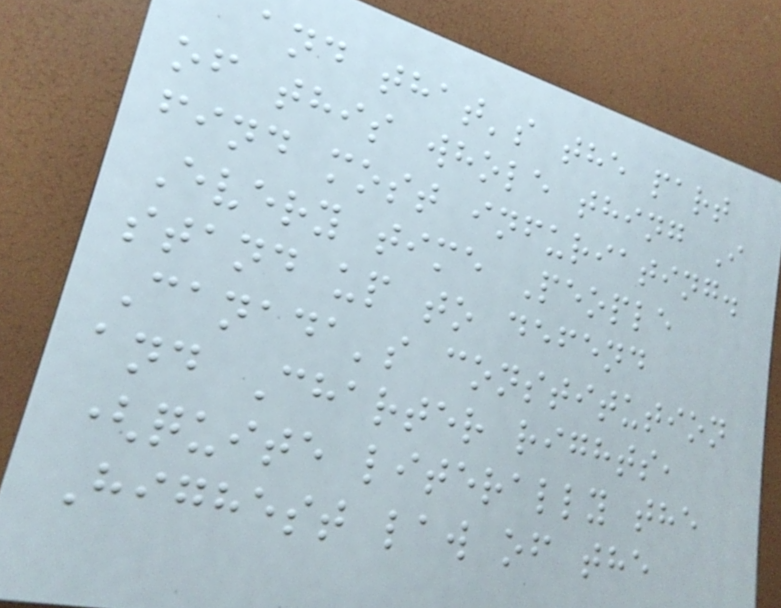and that's the part
of this whole thing I
find most infuriating.
Every time People
stand up to defend
Canada's constitution
and Charter rights,
(quite literally the
Highest law of the
